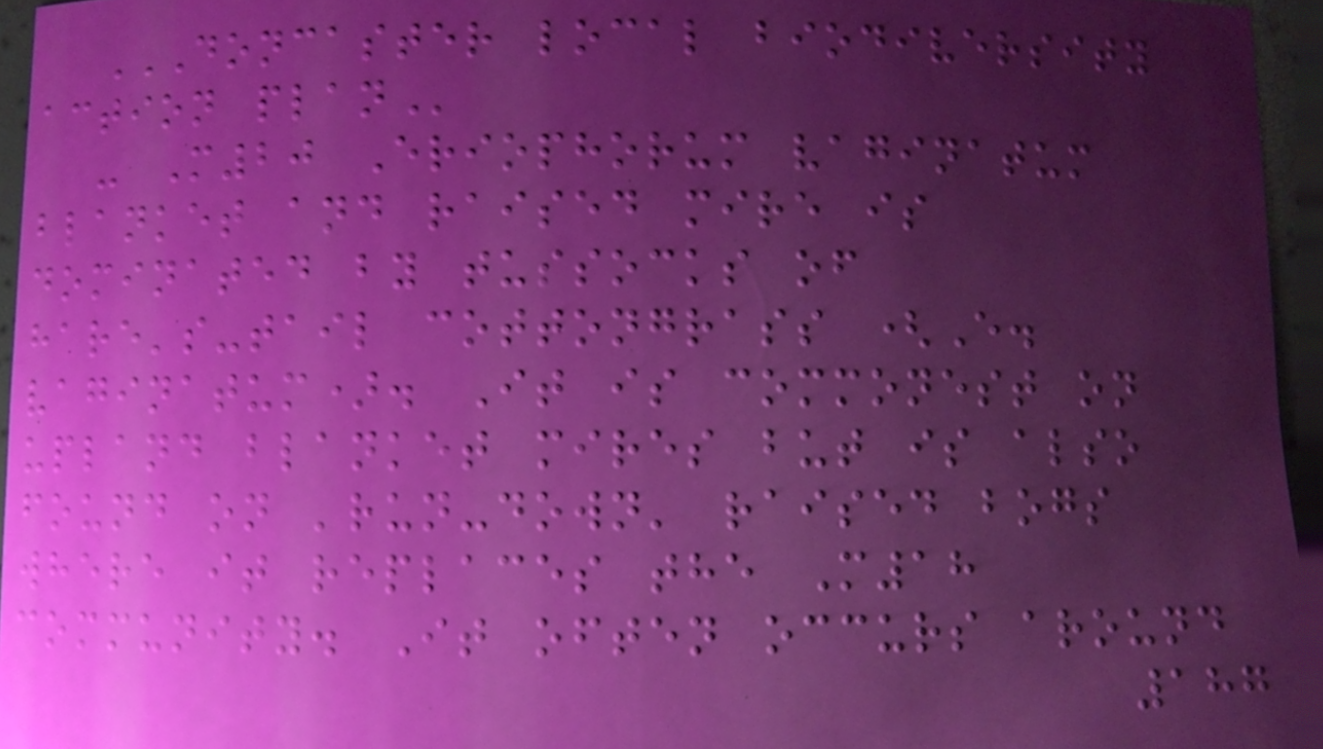DONCASTER LOCAL BIODIVERSITY
ACTION PLAN
- M20 Eriophorum vaginatum
blanket and raised mire is
dominated by tussocks of
hare's-tail cottongrass (E.
vaginatum). It is commonest on
upland blanket mires but is also
found on 'run-down' raised bogs
where it replaces the M18
community. It often occurs around
187
